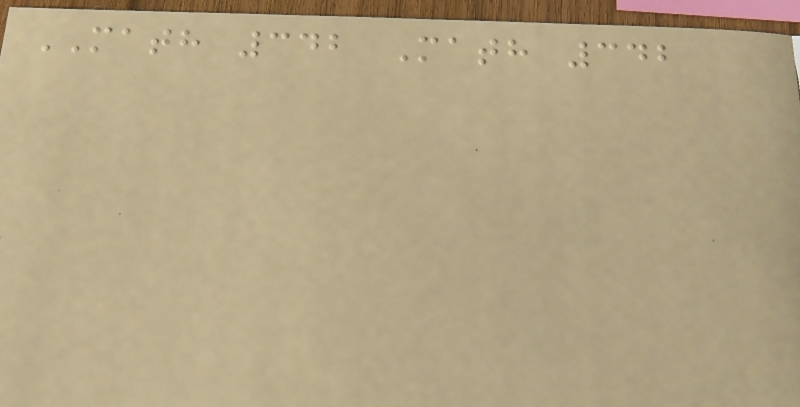MATH 342 Math 342
